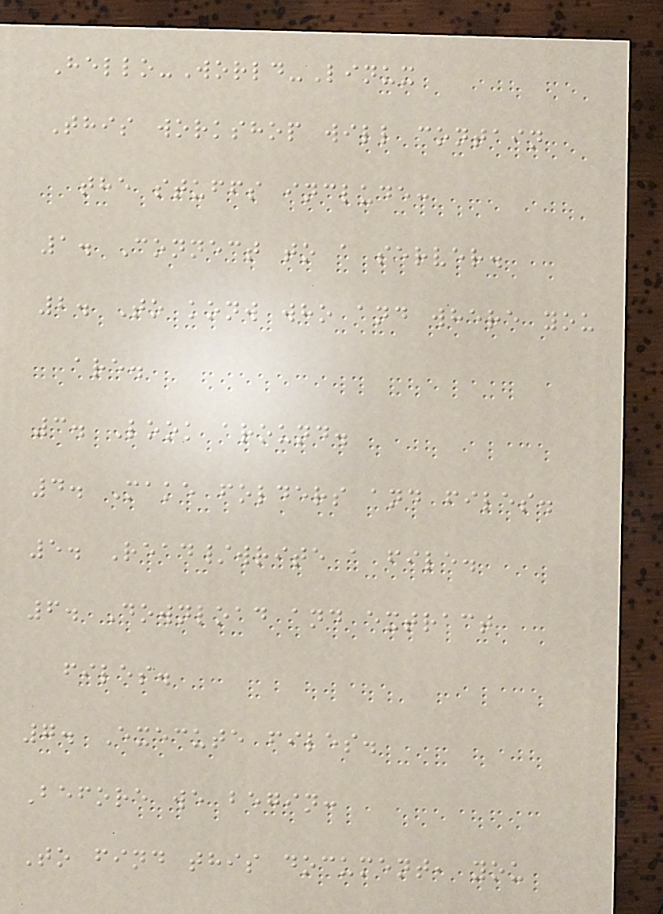Hello-World-Linux
This workshop will contain
the stuffs include:
1. Connect to a server.
2. To konw who and where you
are.
3. Look around.
4. Make folders and files.
5. Read/write a file.
6. Download and extract
files.
7. Execute files.
Before we begin:
To find this document, you
